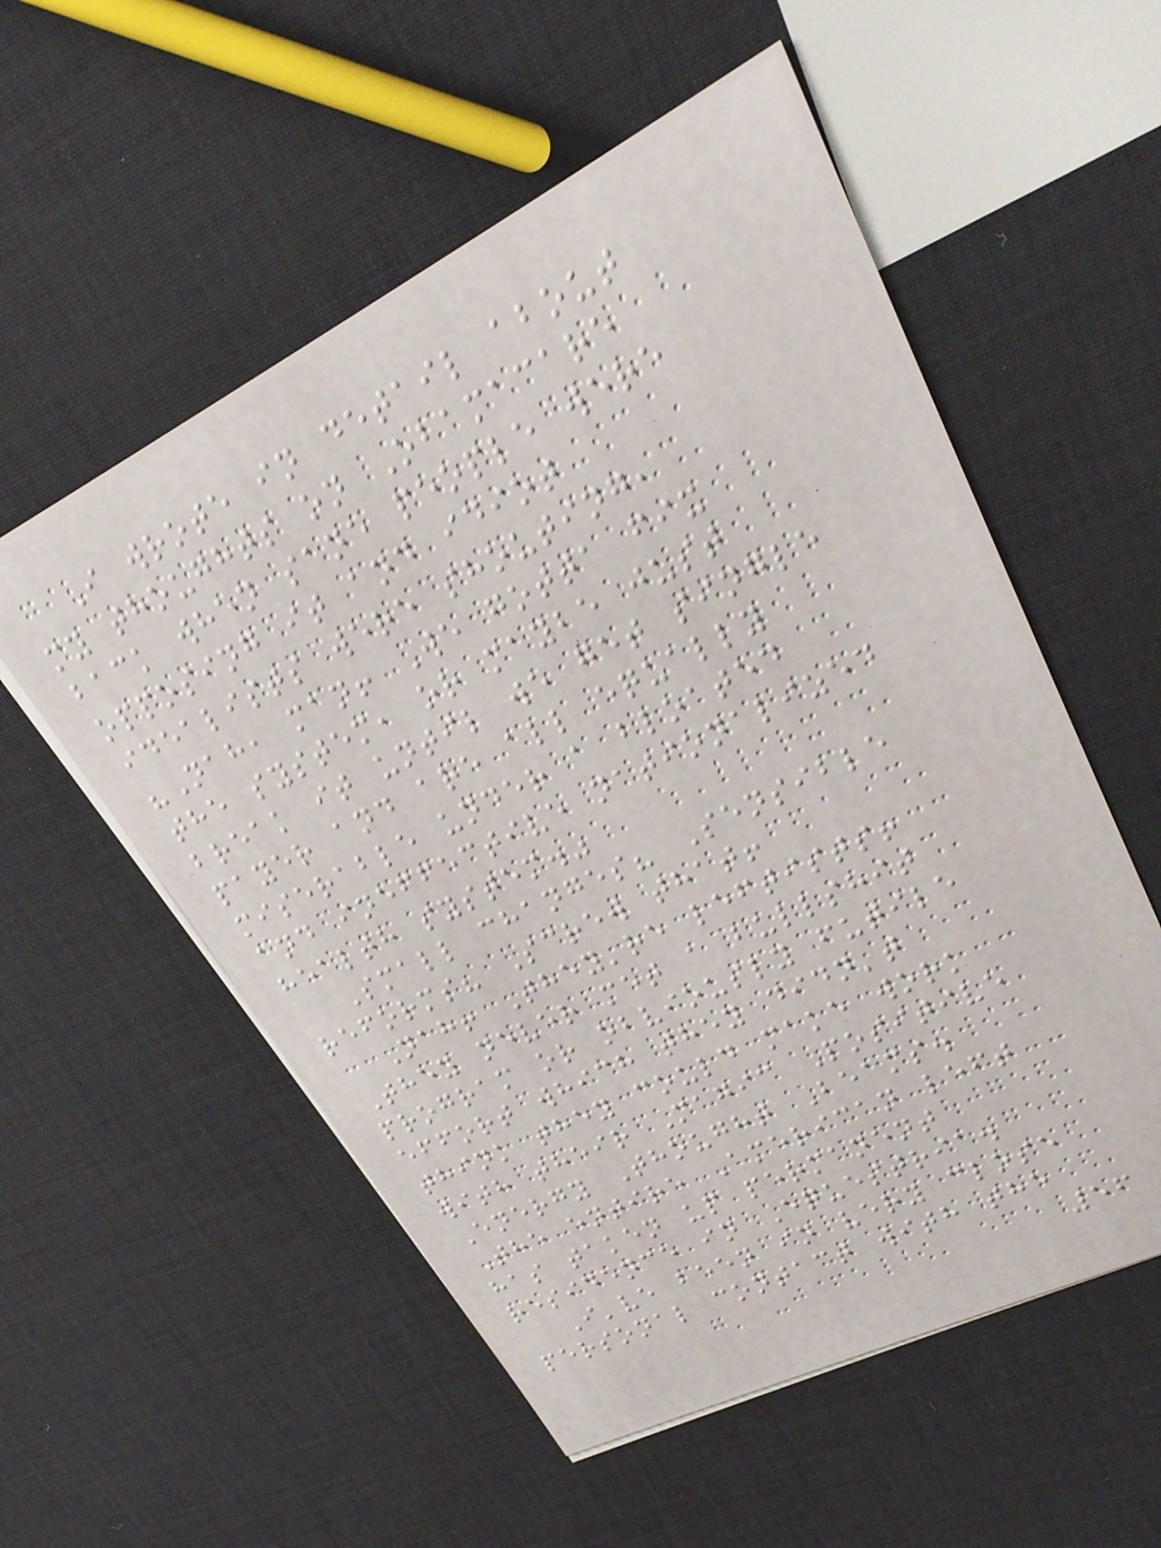I wrote in detail about
my thoughts on Obamacare
back when sane people were
opposing it and idiot
idealists were shouting,
"Nah, man! We gotta fix
the system, or maybe just
break it until we get single
payer and are all equally
miserable under a bloated
and ineffective nationalized
health system."
Small changes? Sensible
reforms? Screw that!
Nah! They're leftists!
They never met a bullshit
program or obviously futile
effort which they didn't
think they could make work
with their Magic Positive
Energy Thought Beams.
The entire American left
has taken up permanent
residence in Equestria.
I've been in very close
personal contact with the
56
